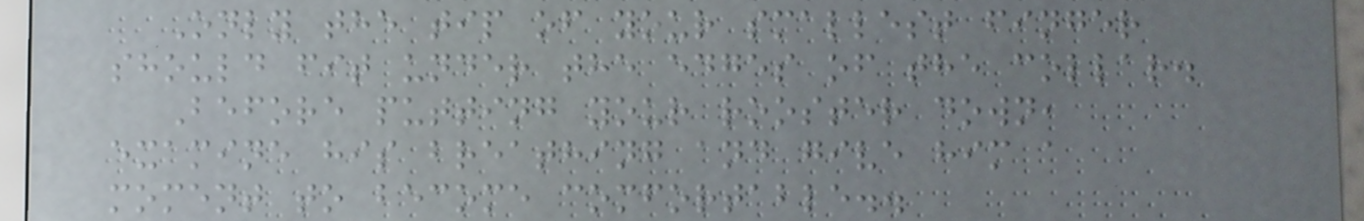Only the tip of your smallest finger
should fit under the edges of the collar.
Before putting your rooster down,
examine his breathing and give him a
moment to become comfortable..
